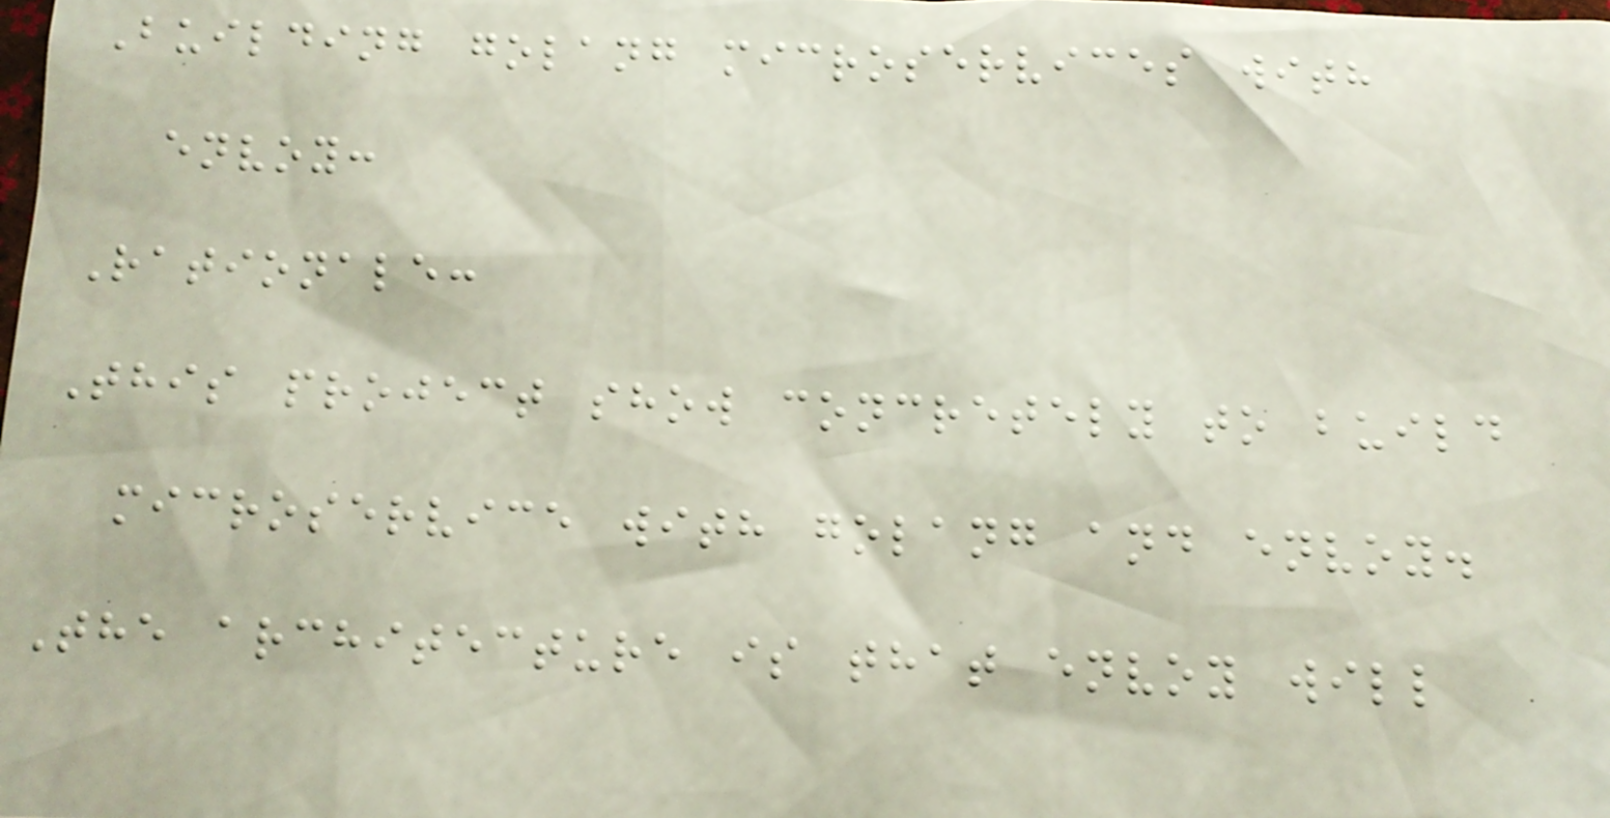Building golang microservices with
envoy:
Rationale:
This project show concretely to build
microservice with golang and envoy.
The architecture is that envoy will
